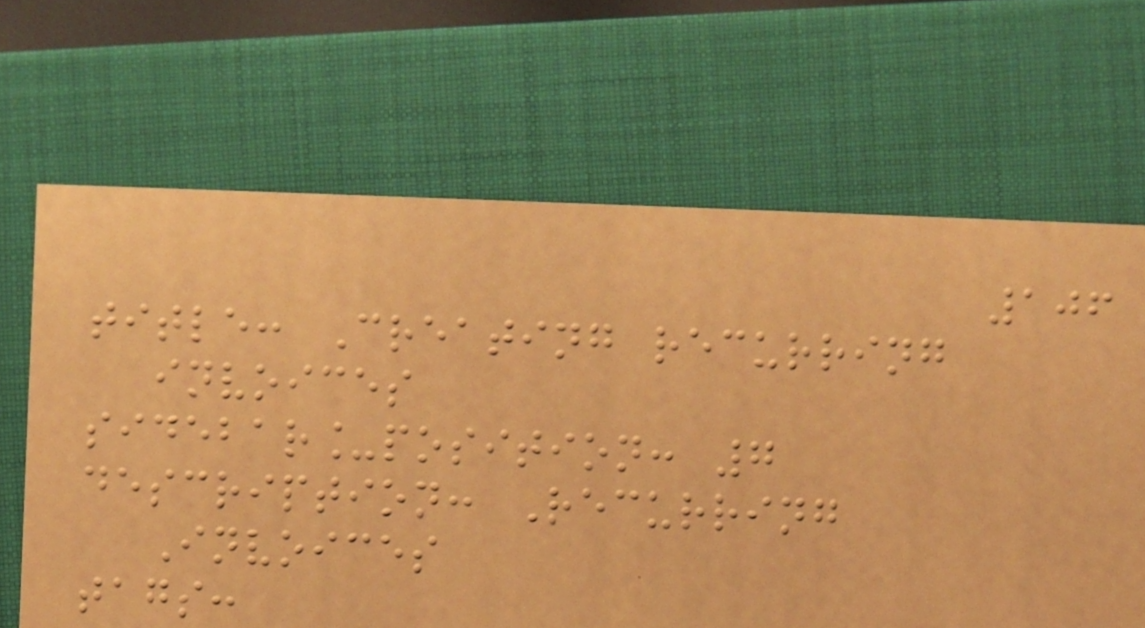106
title: Creating recurring
invoices
sidebar_position: 7
description: Recurring
Invoices
tags:
